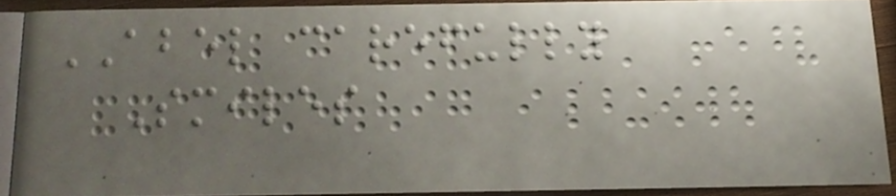ABEL carefully
Smiles
